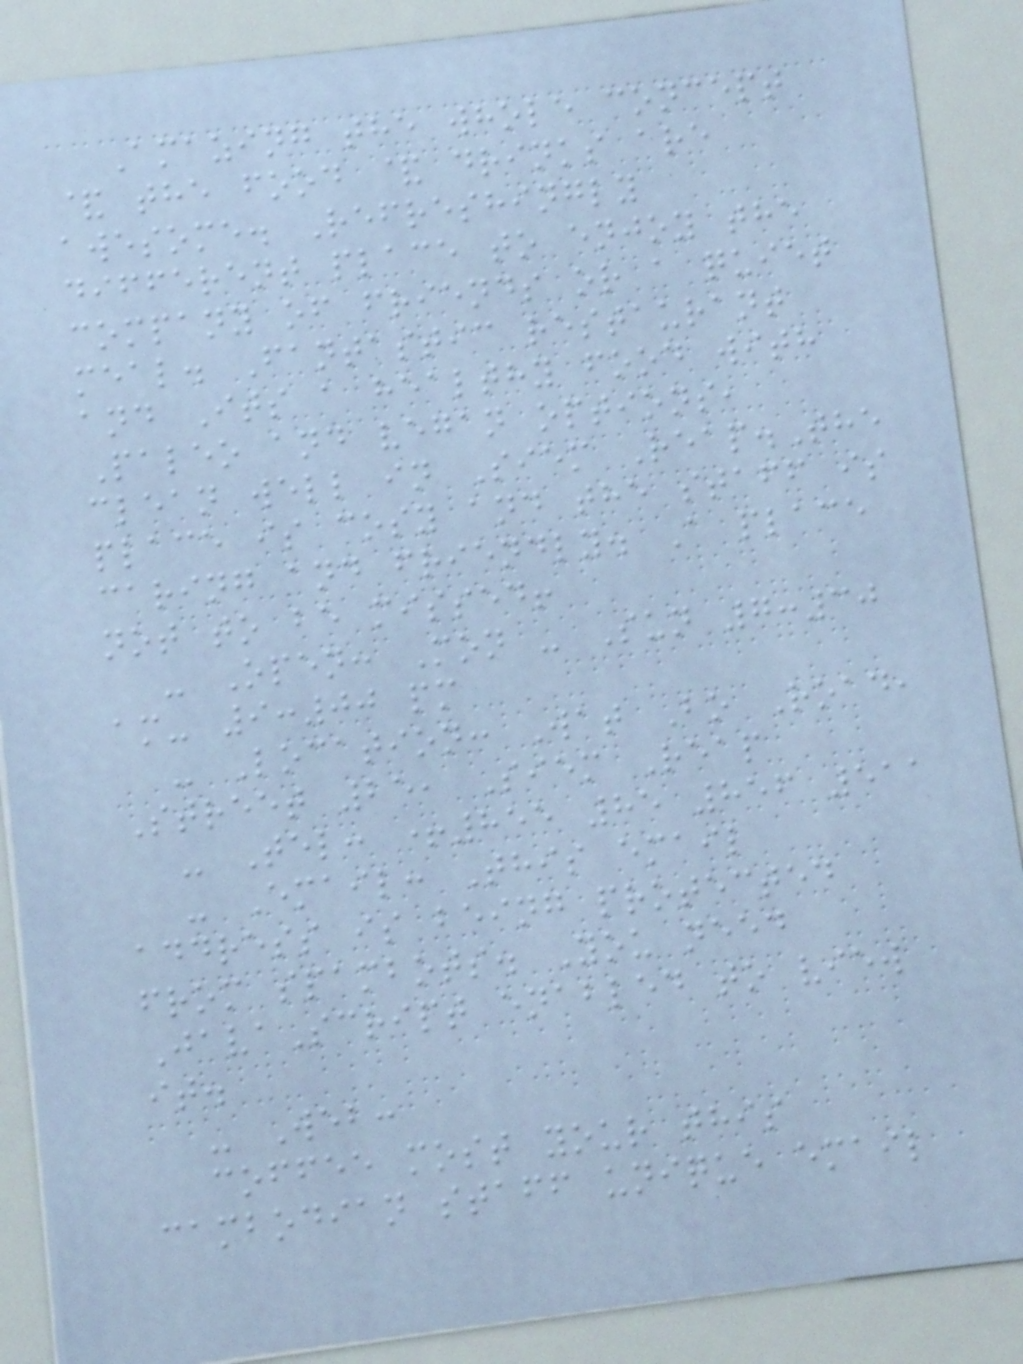Amazing the whole concept
& the food & drinks are
awesome. Refreshingly
different place to enjoy the
company of friends or a quiet
meal. Fantastic restaurant
and Its a healthy food with
Paleo and vegan options,
clean well in Siem Reap.The
place is cosy and the staff is
caring and friendly. A place
not to be missed!
- Open: Mon - Sun 7:30
am- 9:00 pm
- Location: Wat Bo Road,
Street 25, Siem Reap
- Tel: +855 85 856 511
- Email: This email
address is being protected
from spambots. You need
JavaScript enabled to view
it.
- Web:
coffee most your this
cambodian staff unique email
